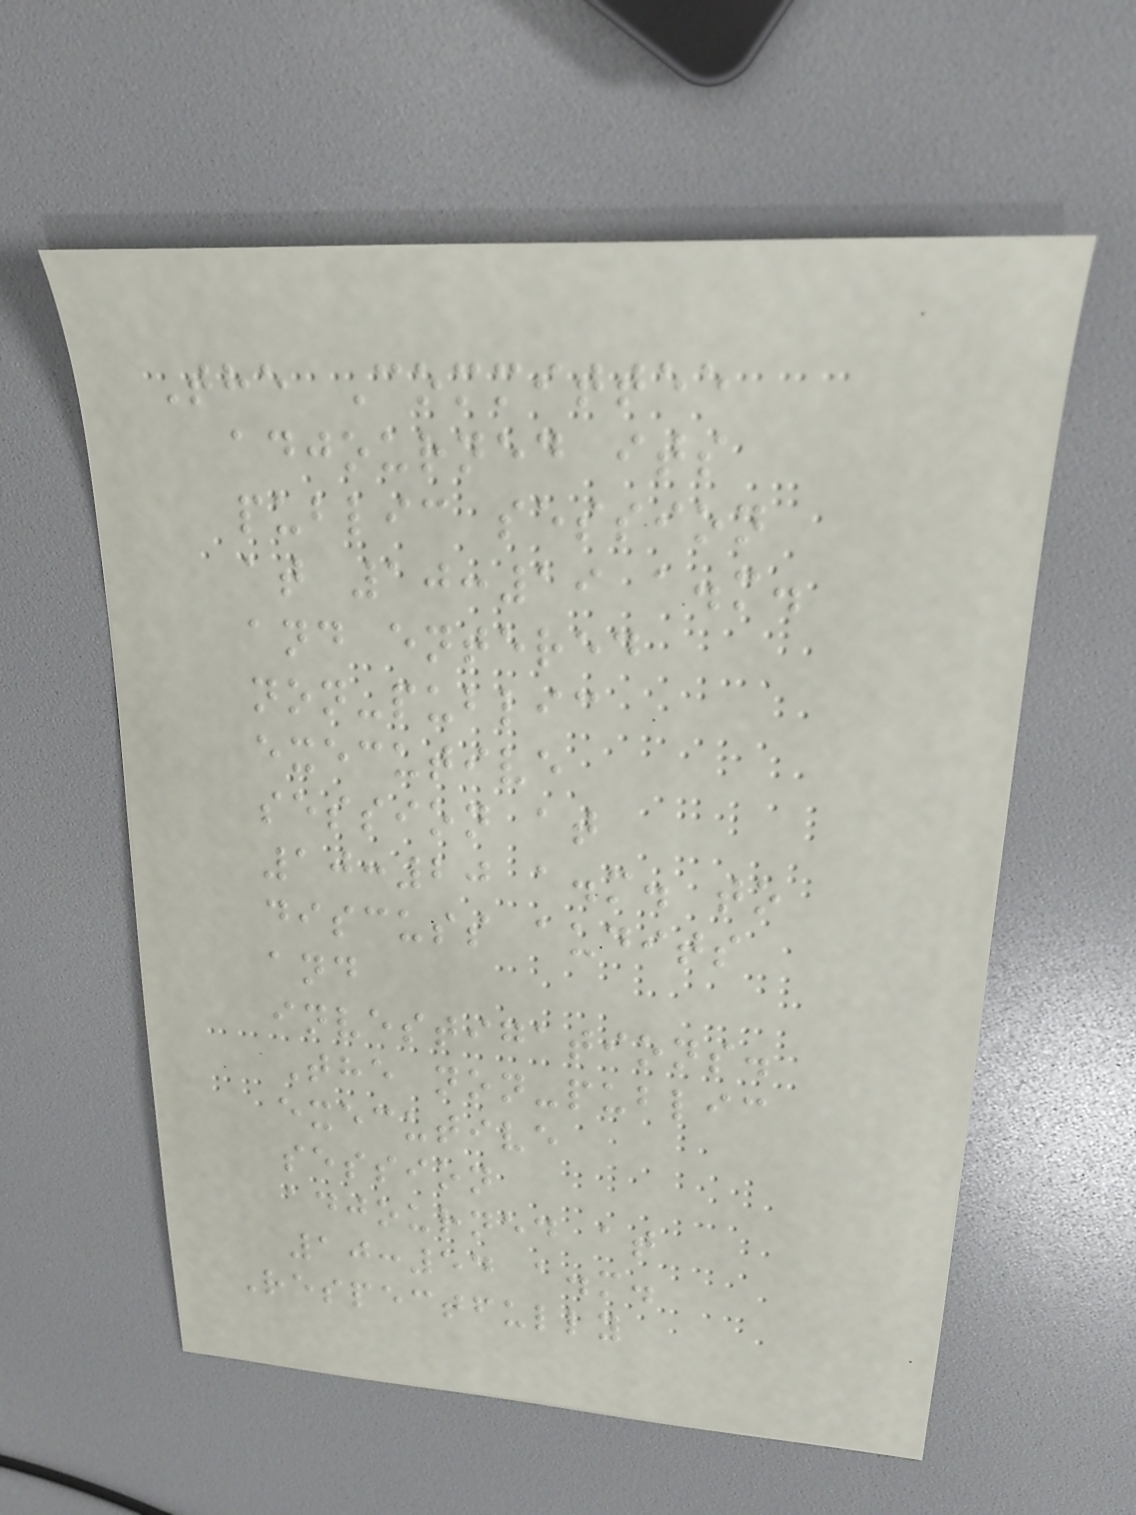The Committee
adjourned its
public session
at 10:19 a.m.
and entered
non-public
executive
session at
10:20 a.m. to
discuss audits
and
investigations.
The non-public
executive
session
adjourned at
10:54 a.m.
Respectfully
